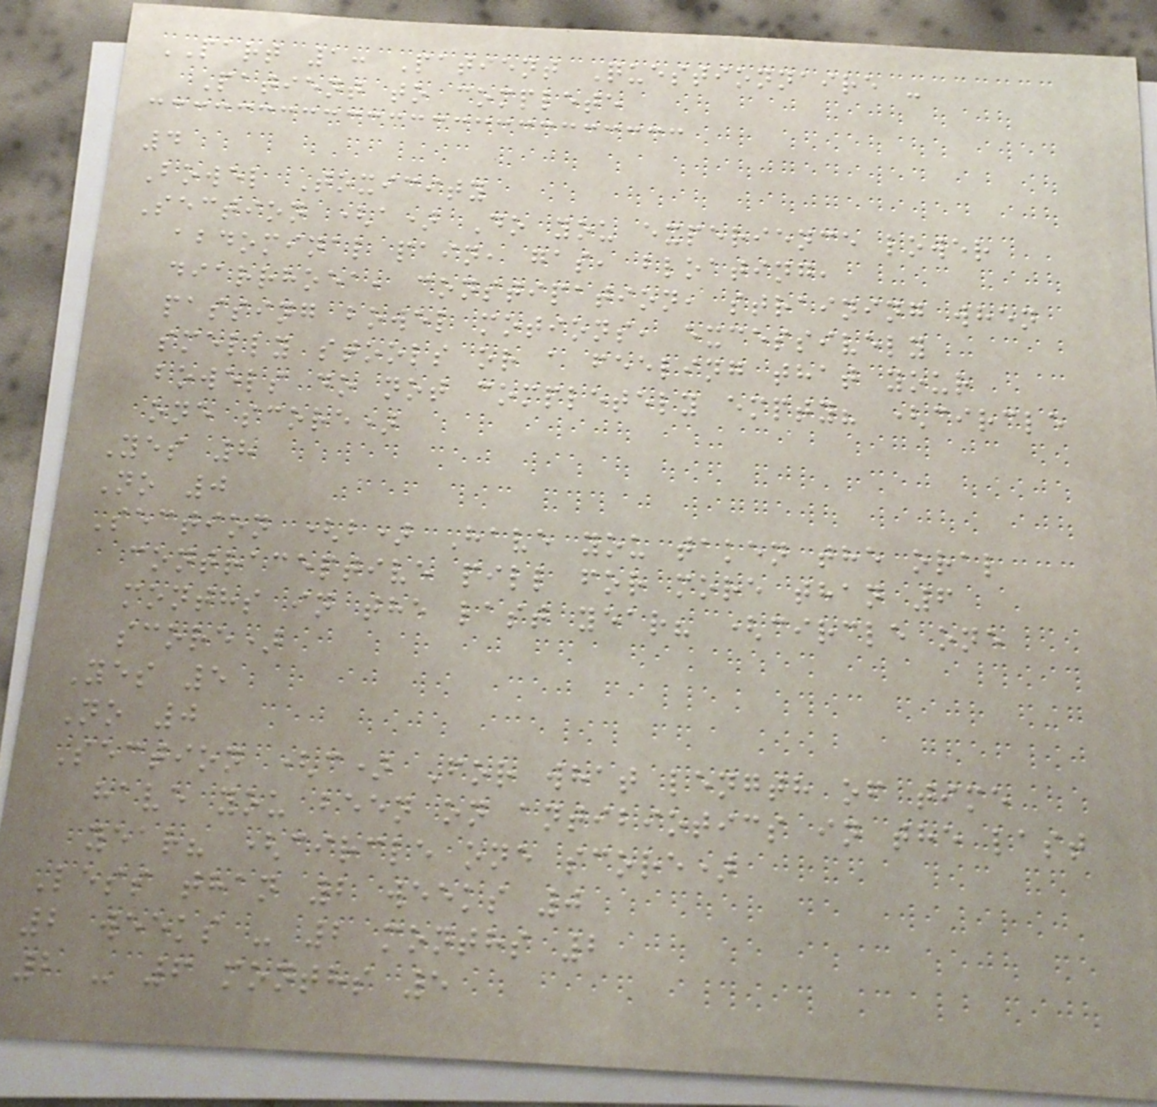PART 1: Patient Questionnaire -
Patient to complete
4
Bowel Toxicity
Section (a) Do you experience lower
abdominal pain, gas, bloating,
diarrhoea, constipation, straining when
passing bowel motions, excessively
smelly stools or a feeling that your
bowels do not completely empty? (circle
one score)
Yes 8
No 0
Section (b) Have you taken the oral
contraceptive pill for more than 6
months in the last year? (circle one
score)
Yes 5
No 0
Section (c) For what length of time
have you been on antibiotics in the last
year? (circle one score)
Less than 2 weeks 0
2 weeks - 2 months 2
2 - 6 months 5
